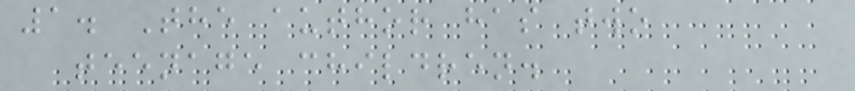1. The author has two
teenage children.
